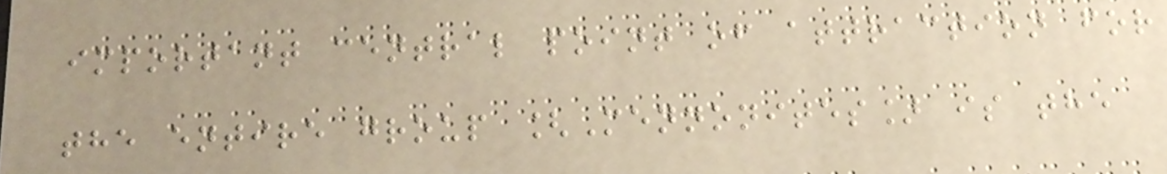important central point of attraction for
the entire group [Mennonites] is the
